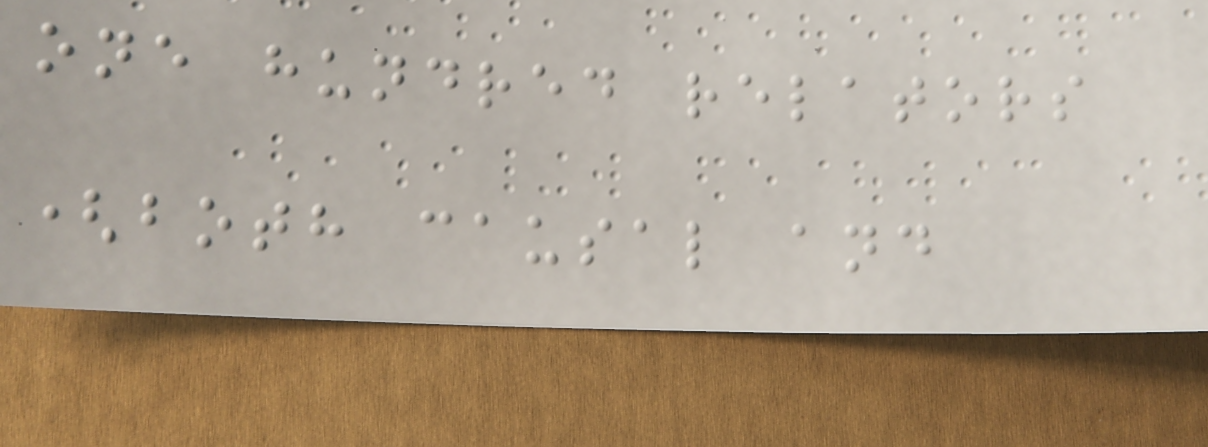one hundred relators
(both causal and
